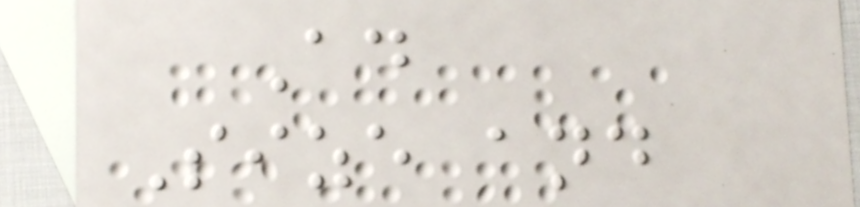Ad
Size and
